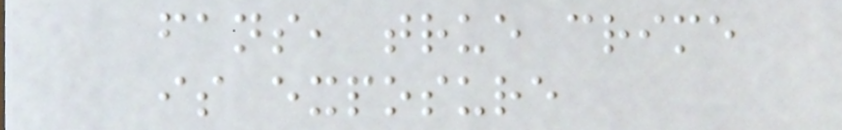fans, true crime
is exposure
